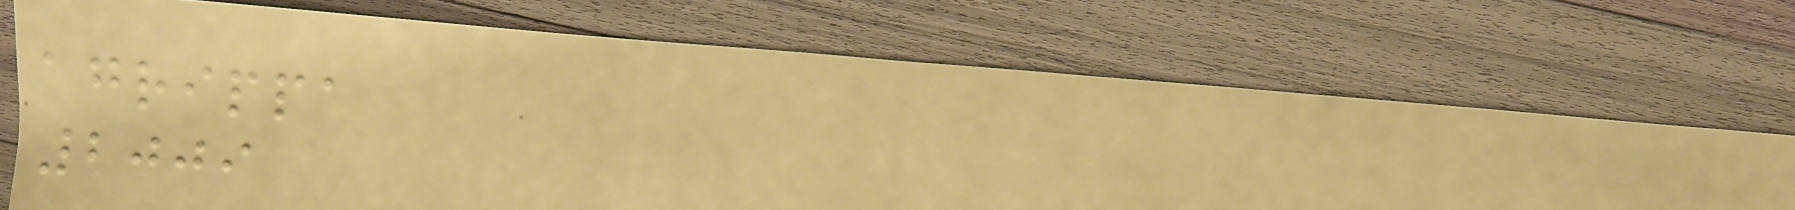agrippa
2009
